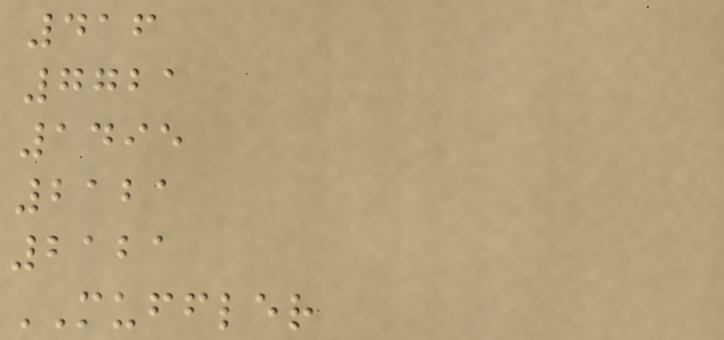416
7721
1495
2121
2121
MUFFLER
